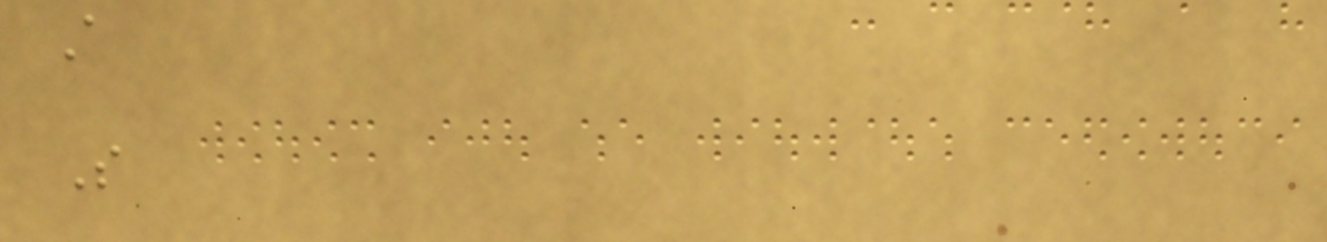A
S
